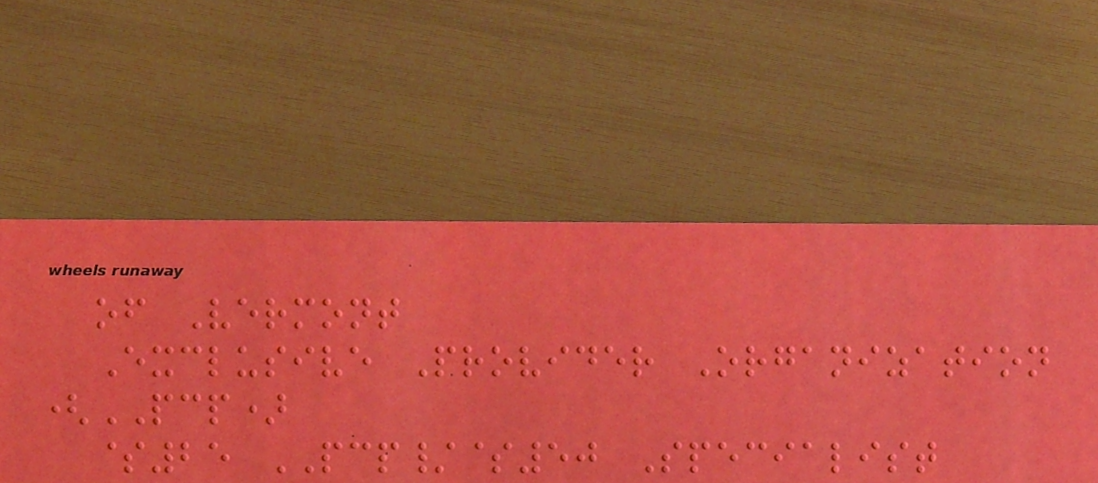of Vermont
Exclusive Provider Organization
(PCP)
$25 PCP/$50 Specialist
